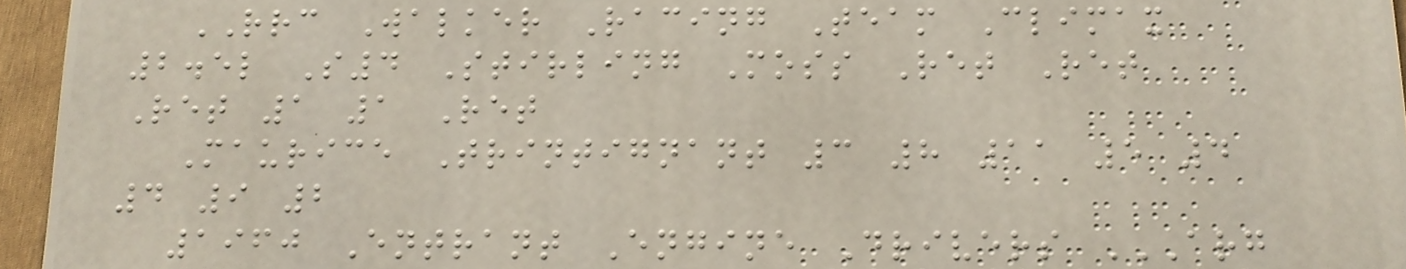RRC Walker Racing Team Climax
2.5l S4 Stirling Moss Ret Ret
Ret 1 1 Ret
Maurice Trintignant 3 8 11 5 4
4 9 2
1960 Entrant Engine Drivers ARG
